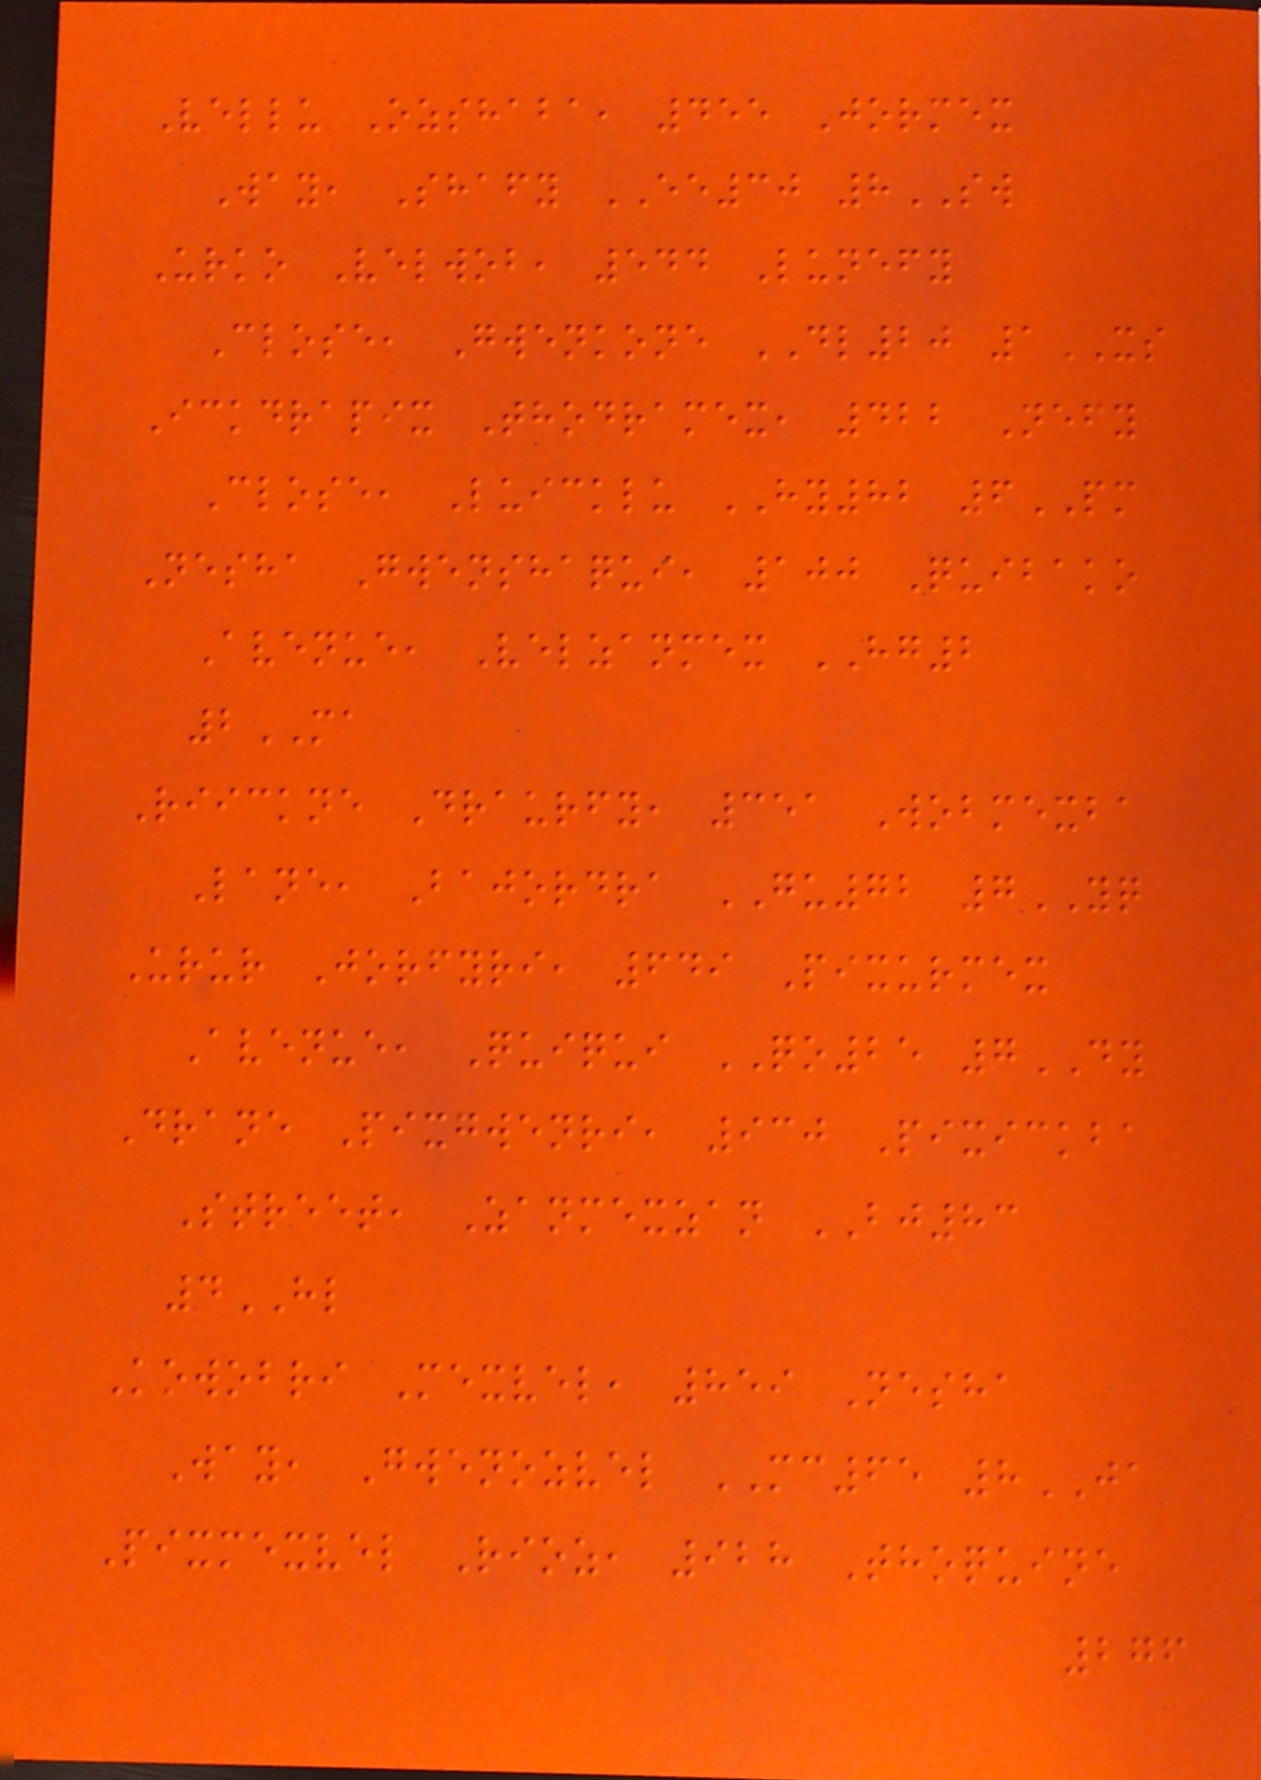Vellu Ozshaba, 455 Jormex
Way, Shafy EE30 8SW
Urko Velwob, 544 Lunefy
Close, Gwenkone DL20 1XS
Ickdrapix Thodramex, 422 Nefy
Close, Luicklu HY82 6PM
Nesha Gwenshaqui, 100 Quibako
Avenue, Velzanmex HG2
2MA
Riickne Draurfy, 351 Wobmexba
Lane, Bajordra GU72 7YQ
Urur Jorfyri, 649 Pixurmex
Avenue, Quiqui QO25 7DY
Drane Pixgwenri, 930 Pixickba
Street, Zanmexzan BJ83
4HL
Kowobri Mexvel, 859 Nesha
Way, Gwenozvel MC65 8JA
Pixmexvel Rioz, 928 Thoquine
276
